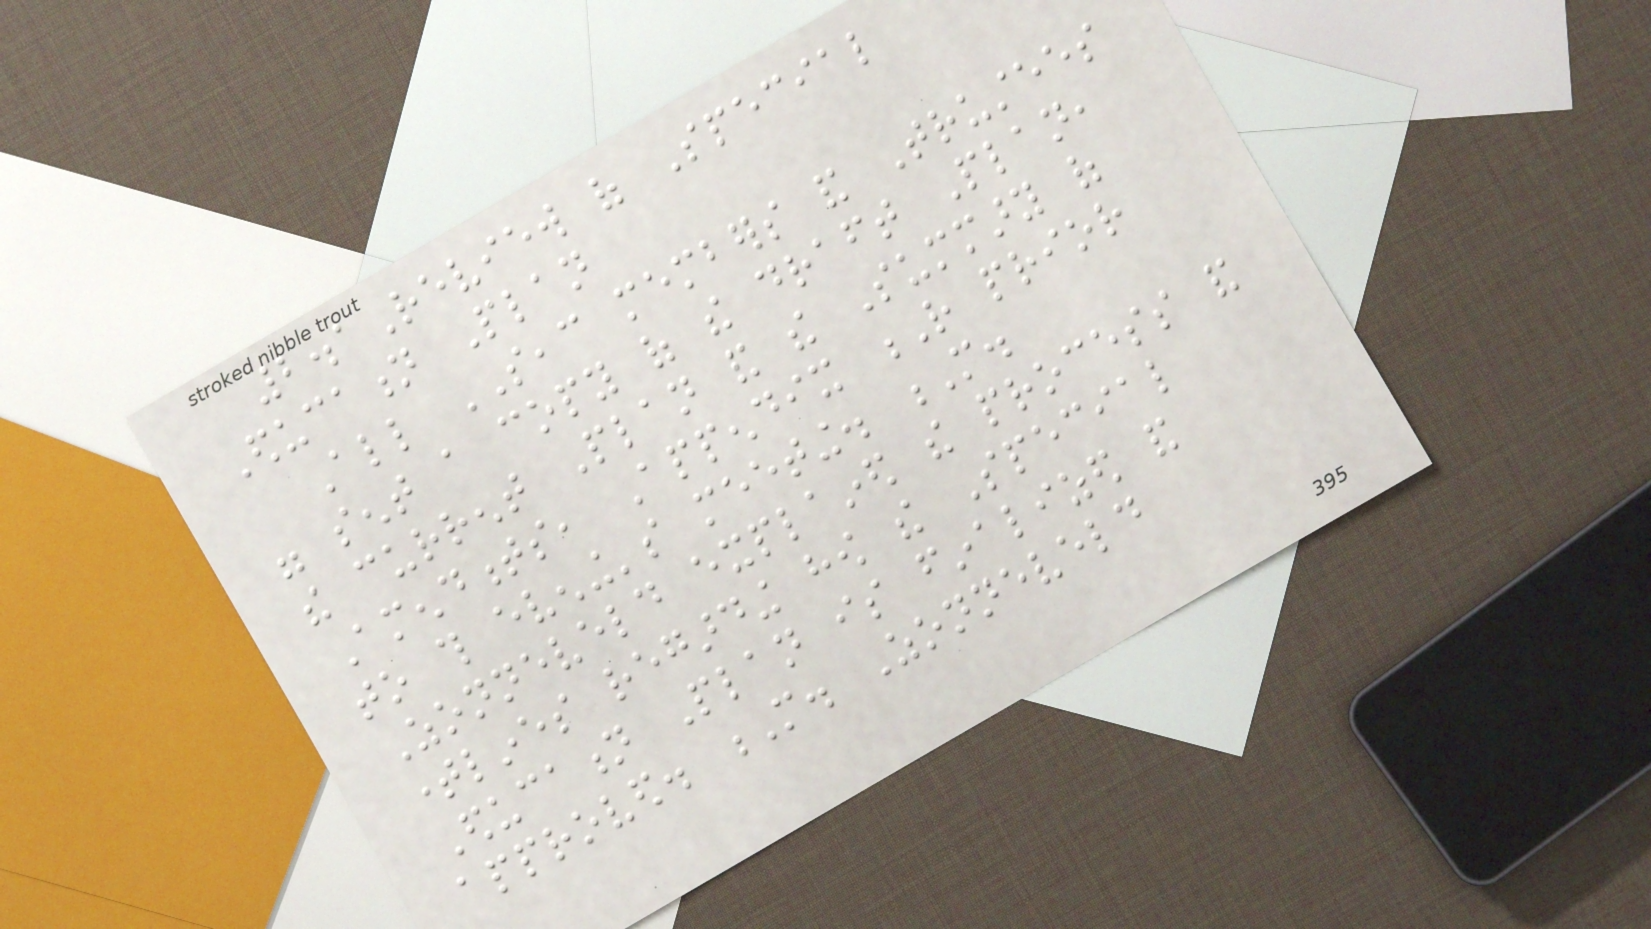2.1Review of Special
Education Plan
All SEAC members and Trustees
were sent a copy of the draft Plan,
the current Plan and the Summary of
Amendments, Appendix R prior
to this evening's meeting. M.
Zonneveld explained the process and
timelines regarding how the Special
Education Plan is finalized and
approved. M. Zonneveld
